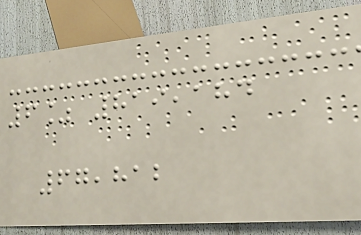6% 819,184
67,812
